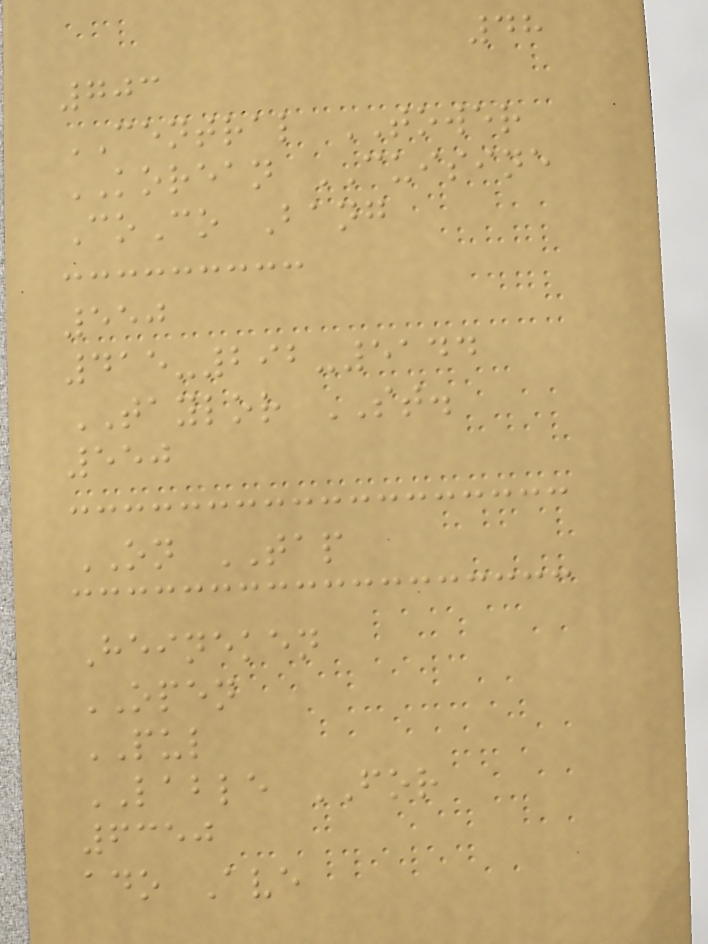48
703
CENTRAL TOWER
KOREAN CUISINE
CoCo Bang
550
415-292-5144
TAYLOR ST.
550
ON TAP
Heineken
OPEN
PUL
LABLE FOR
6350
ado Ave
